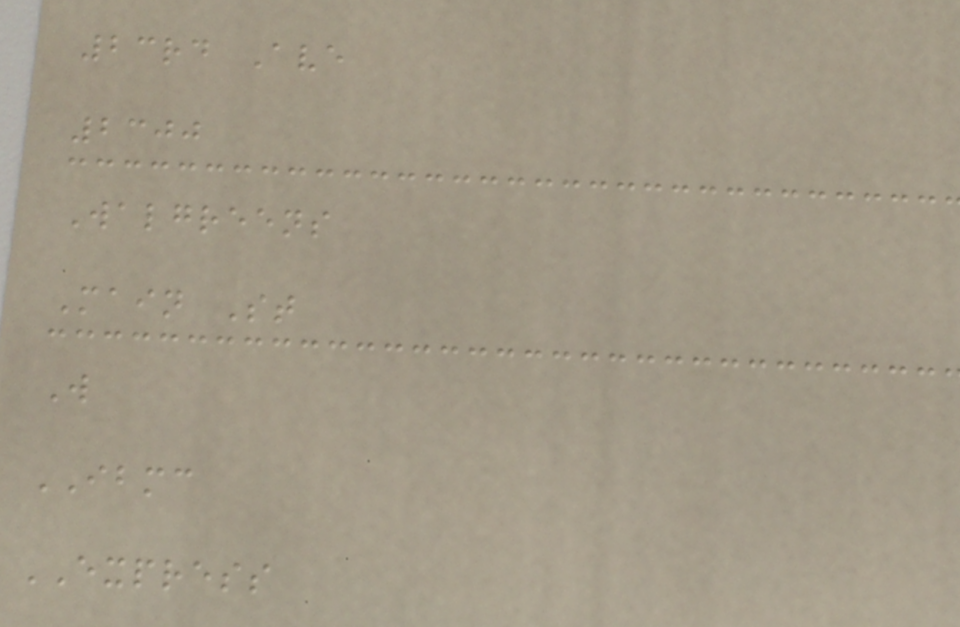23rd Ave
2300
Walgreens
Main St
W
IBMC
EXPRESS
